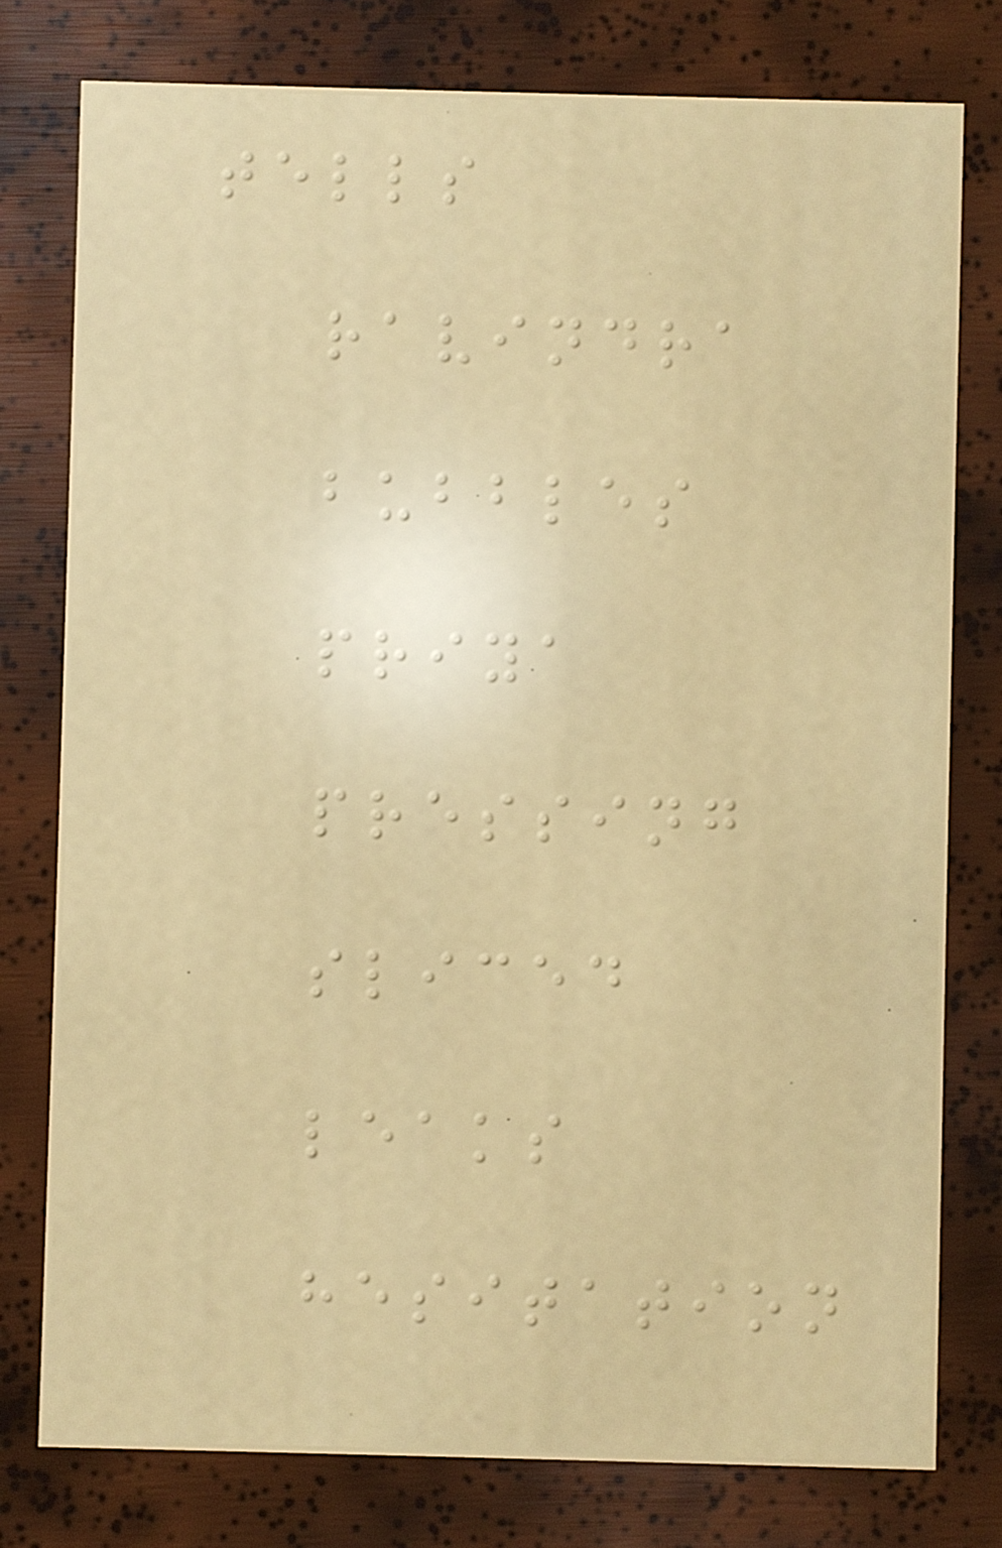tells
ravindra
bubbles
priya
pressing
sliced
leaks
hesitation
